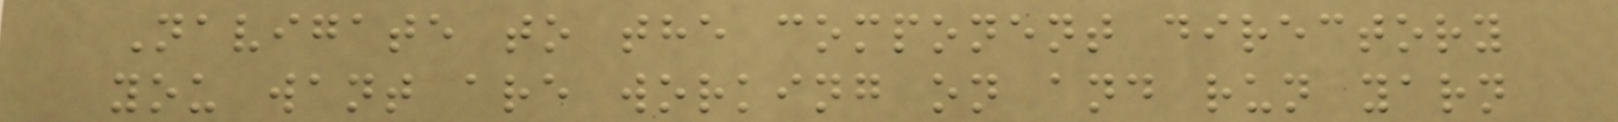Navigate to the component directory
you want are working on and run yarn
